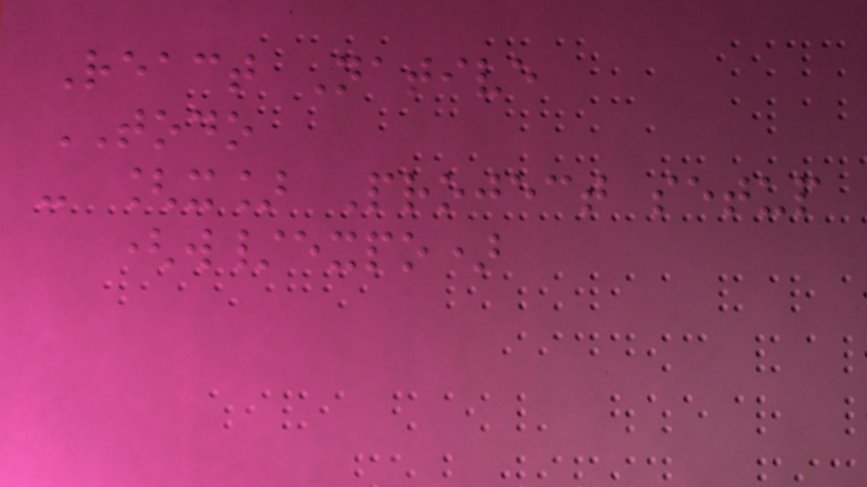React Native
TODO
- [x] Project setup
(w/expo)
